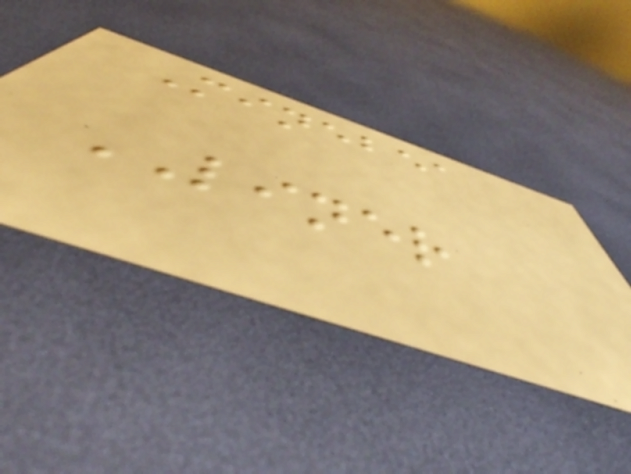Minebea
LINER
